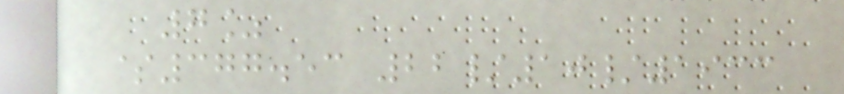7%
$377.53 22/10/1933
